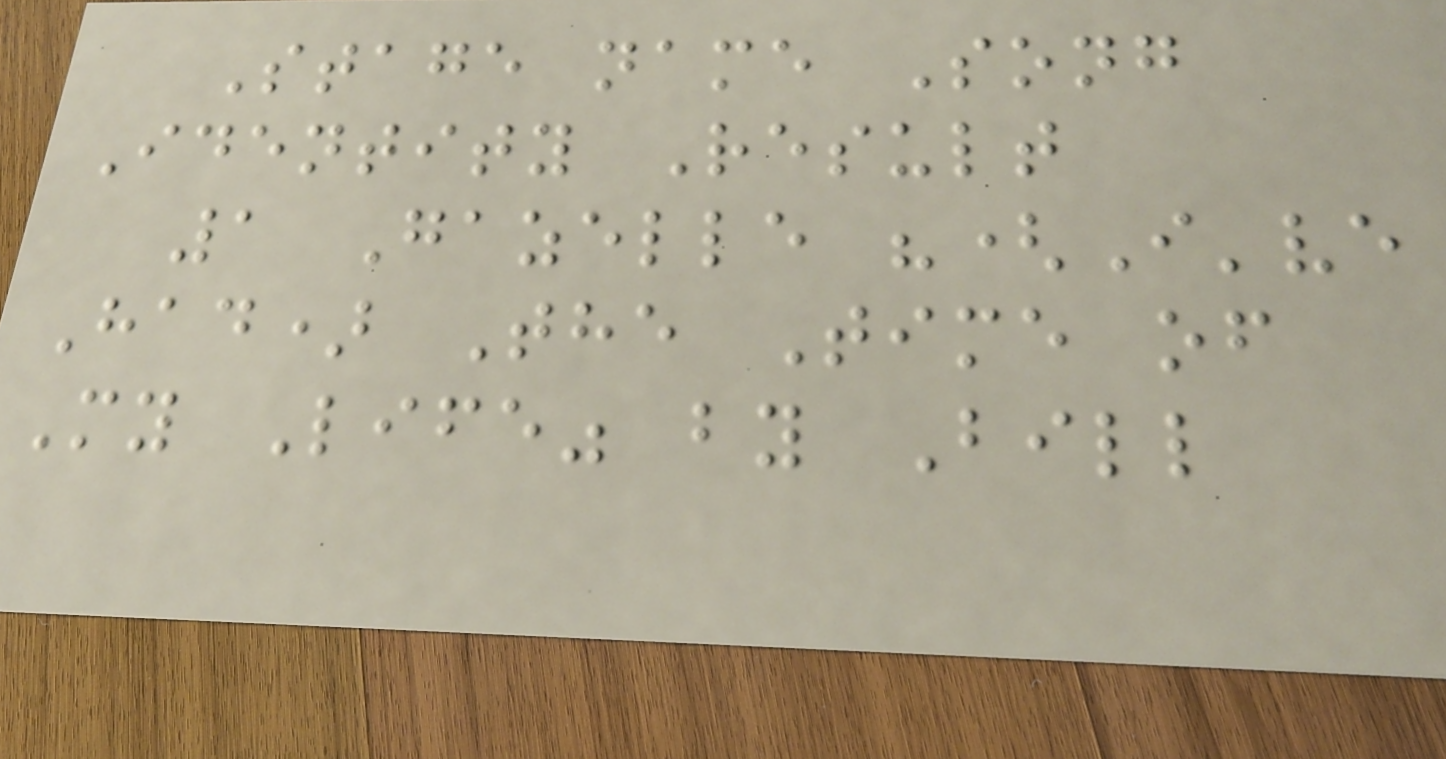Stage name Song
Identity Result
1 Gazelle "(I've
Had) The Time of
My Life" by Bill
